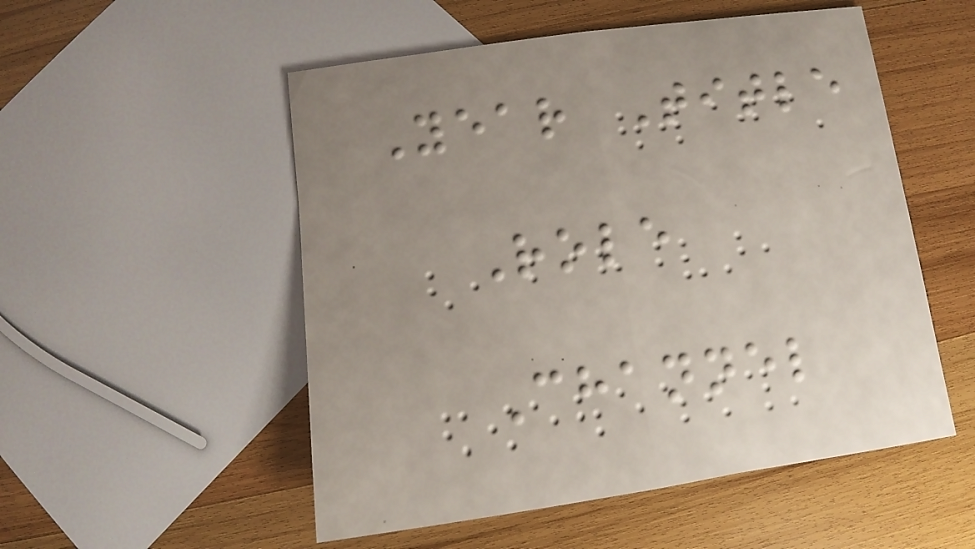Year Title
Role
Channel
